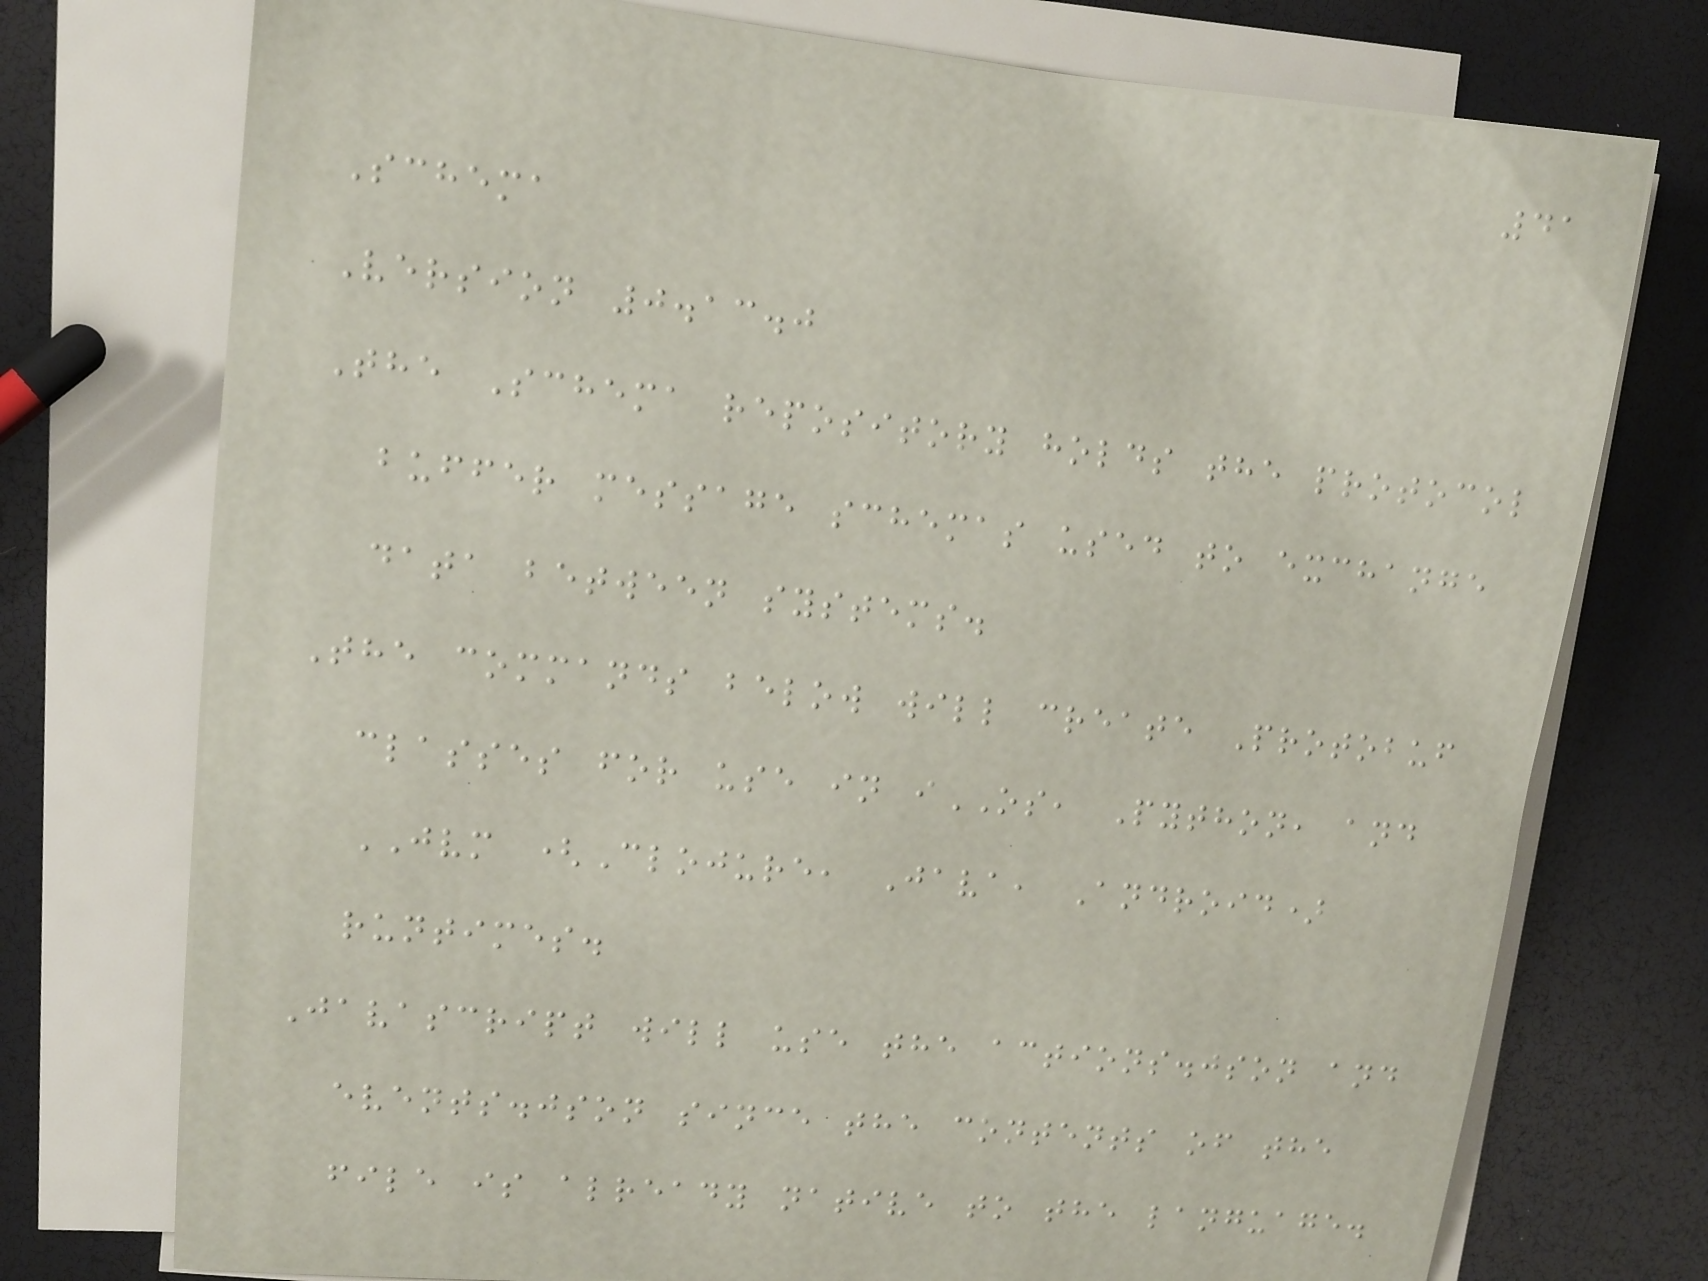41
Schema
Version 0.13.0
The Schema repository holds the protocol
buffer message schemas used to exchange
data between systems.
The commands below will create Protobuf
classes for use in iOS, Python, and
JVM (Clojure, Java, Android)
runtimes.
Javascript will use the actions.json and
events.json since the contents of the
file is already native to the language.
